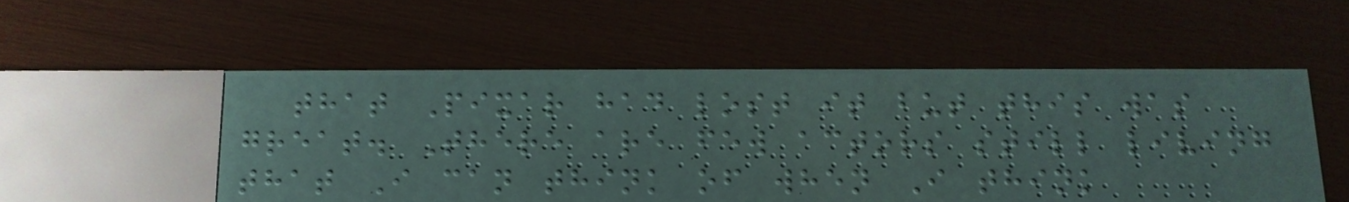that Pixar had lost it but this was
great. There are few actors still living
that I can think of when I think
